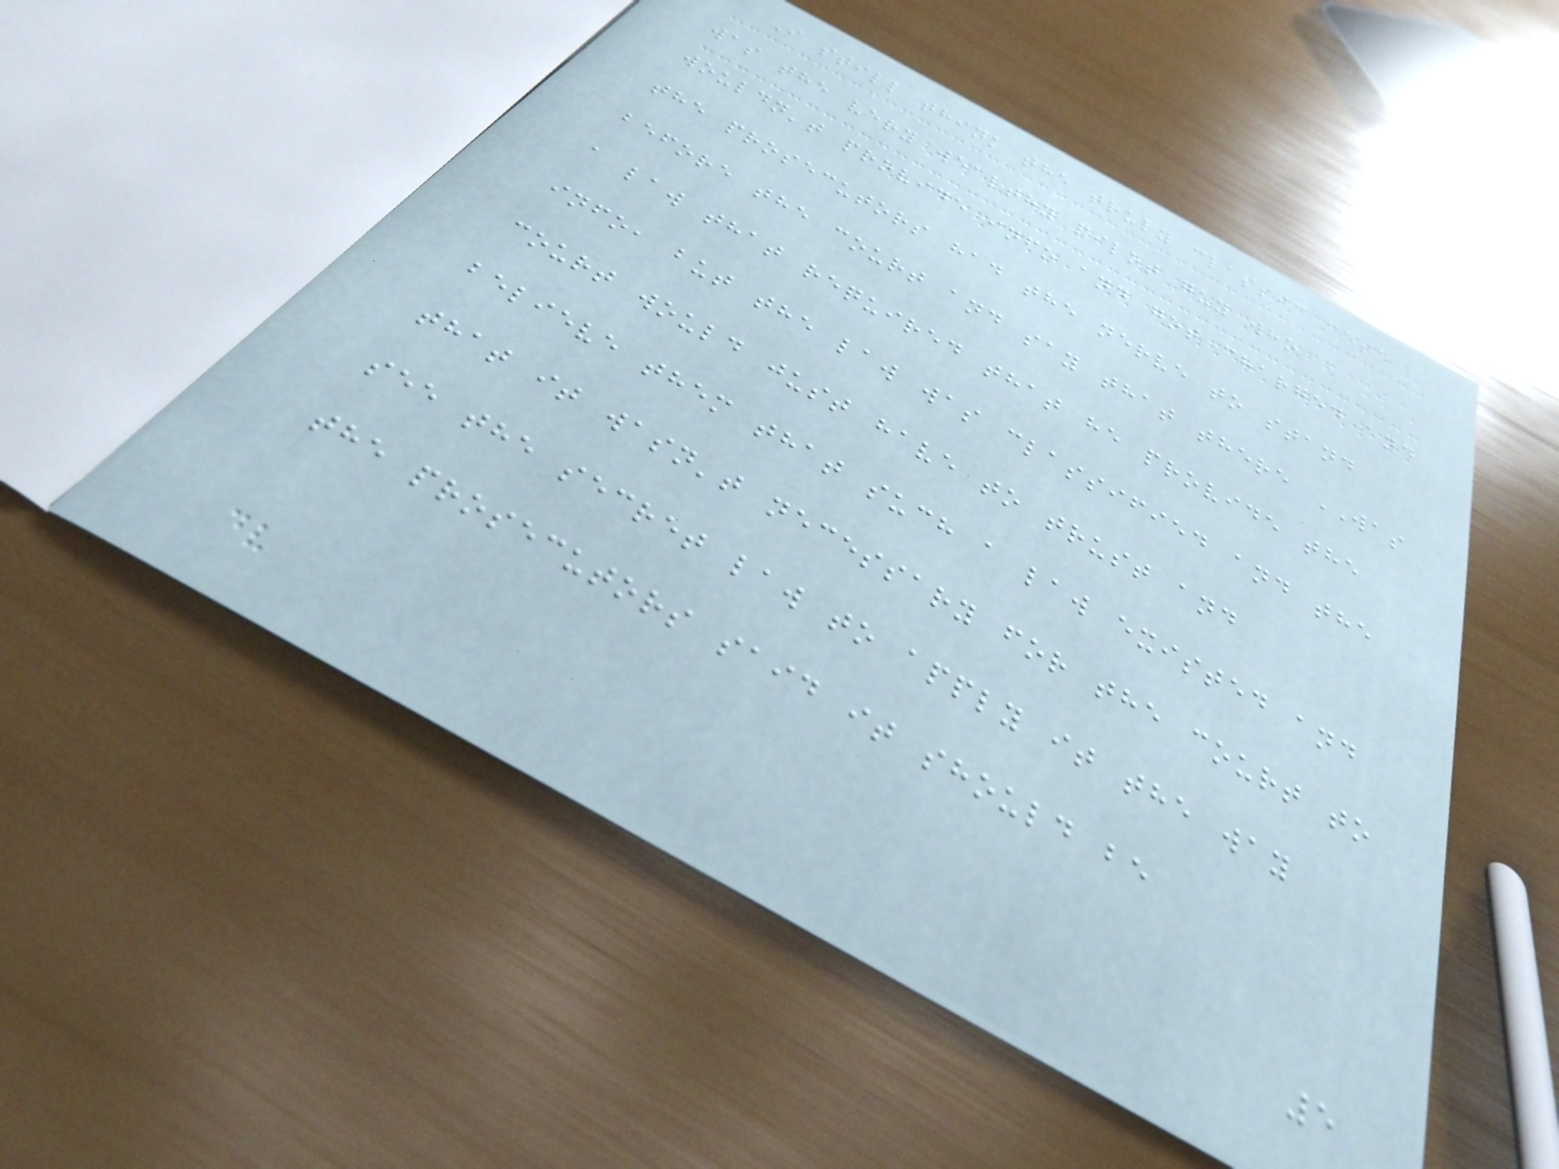I still think the truly classic case
was the very wealthy pilot guy who
wouldn't provide info and got charged and
the prosecutors had the nerve to stand
before the court and say that there WAS
a law that required that he provide the
info, but the law was classified and the
court would just have to trust and
believe them that such a law existed and
that it wasn't necessary for the court to
see the secret law to apply it the way
the prosecutors said it should be
5
